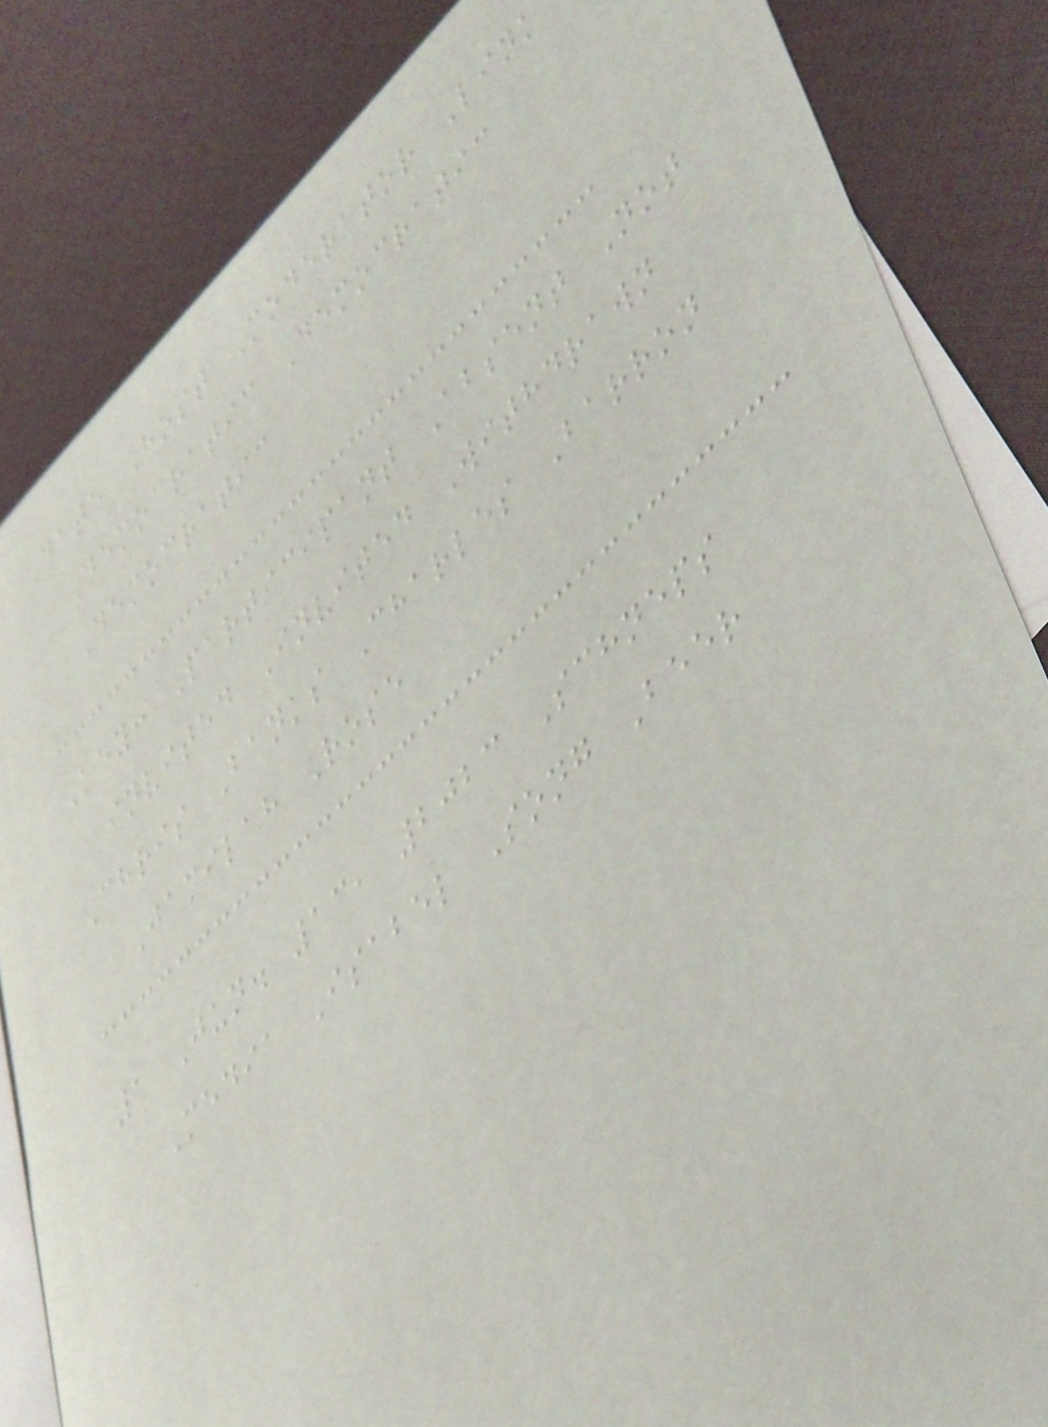Date Host Moderator Link
Democratic Democratic
Democratic
Key: Participant Absent Not
invited Invited Withdrawn
Chris Banks Charles Barron
Jamilah Rose
1 Jun. 13, 2023 Schneps
Media Isabel Song Beer
